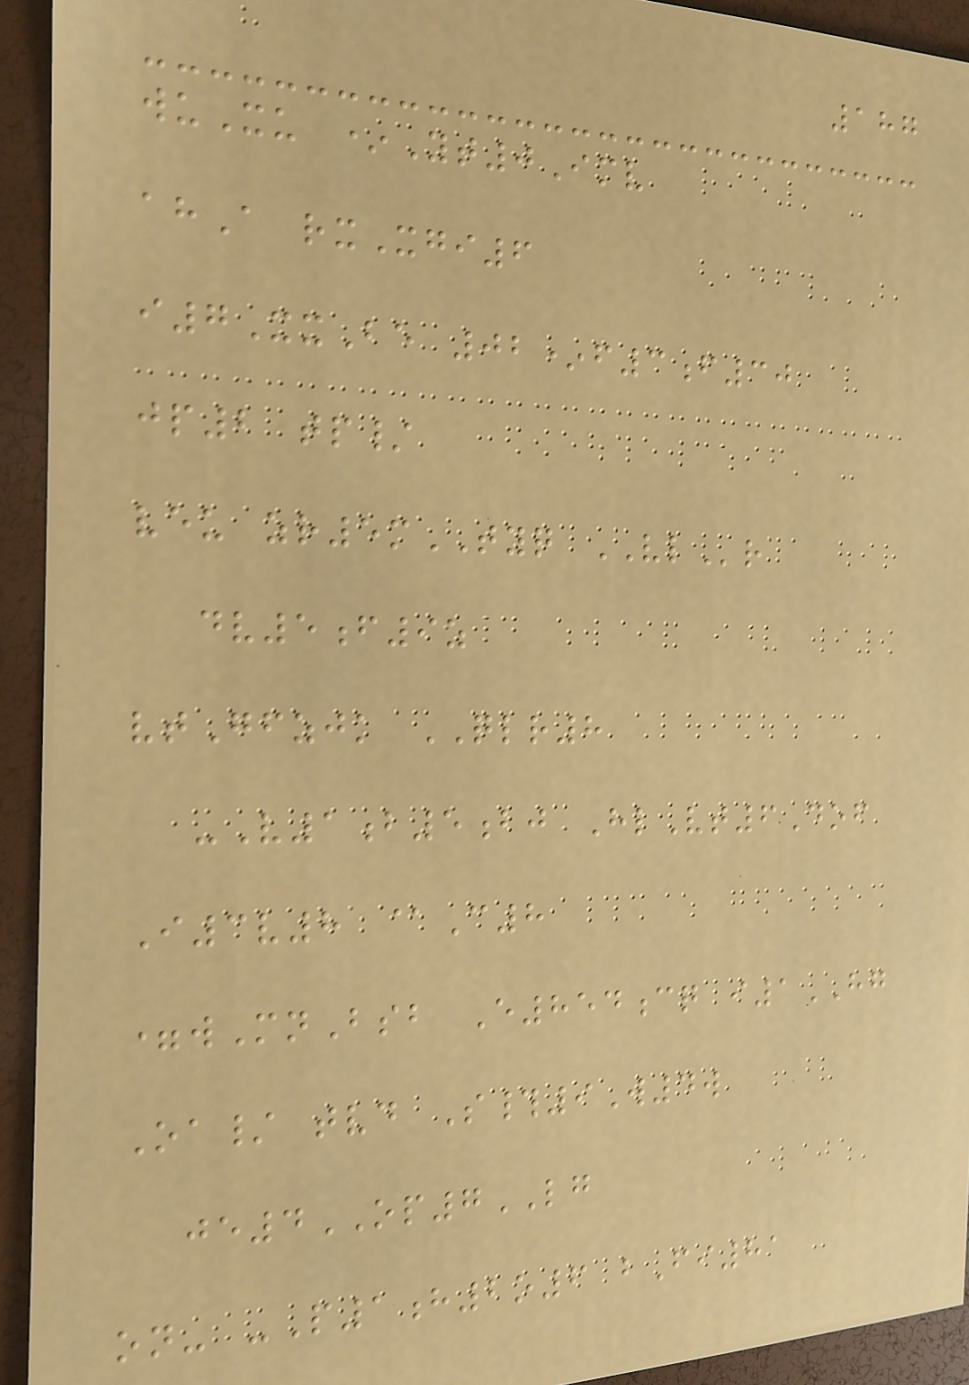187
wuXu *Yt0Imv
ahA rxXgi6
i7XxBe 02*f3f30
jp2 tp/
veu zr5mTYQ VLr
dv5f9z
vtGfzjk QLR8
-V1b5bj HlVt6Dof
I3v8 @C8
=wMnBsb E854cq i1HG
Oa/ tvd S#9W4w
je4OP7LG
on- -P1h2o6 bFi81
